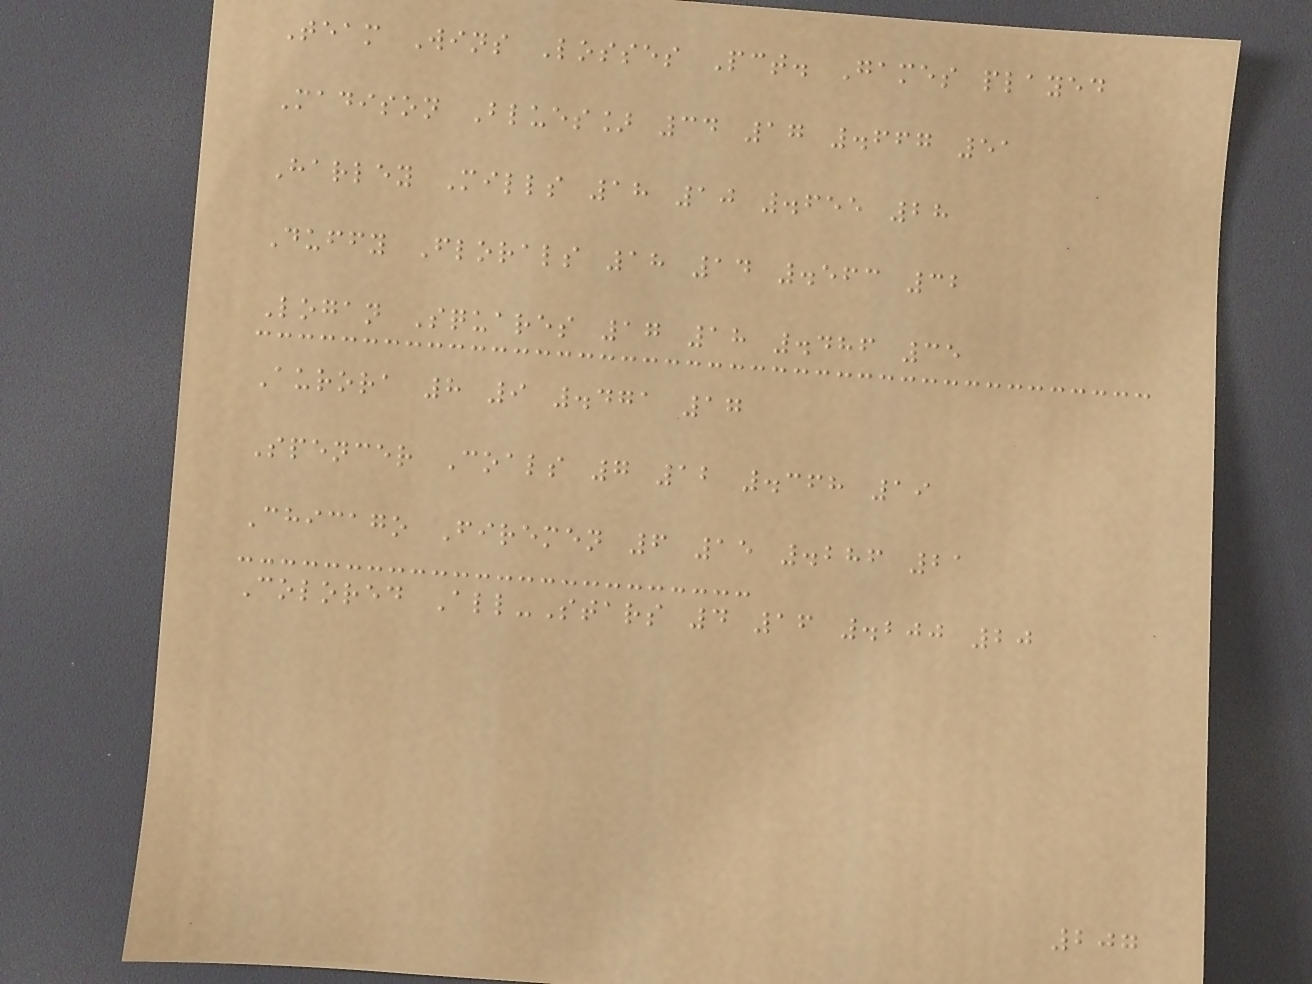Team Wins Losses Pct. Games played
Madison Blues] 34 17 .667 51
Harley Mills 18 10 .655 28
Duffy Florals 18 14 .563 32
Logan Squares 17 18 .486 35
Aurora 8 9 .471 17
Spencer Coals 7 12 .368 19
Chicago Firemen 6 15 .286 21
Colored All-Stars 4 16 .200 20
207
